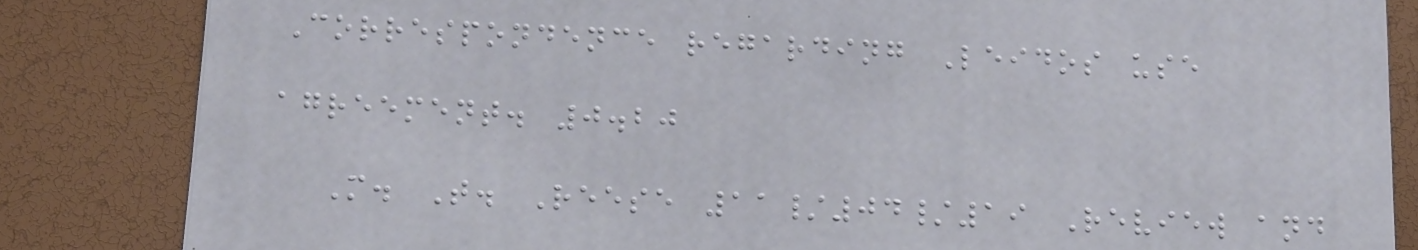Correspondence regarding Leidos use
agreement. 0.20
M. T. Reese 11/04/19 Review and
